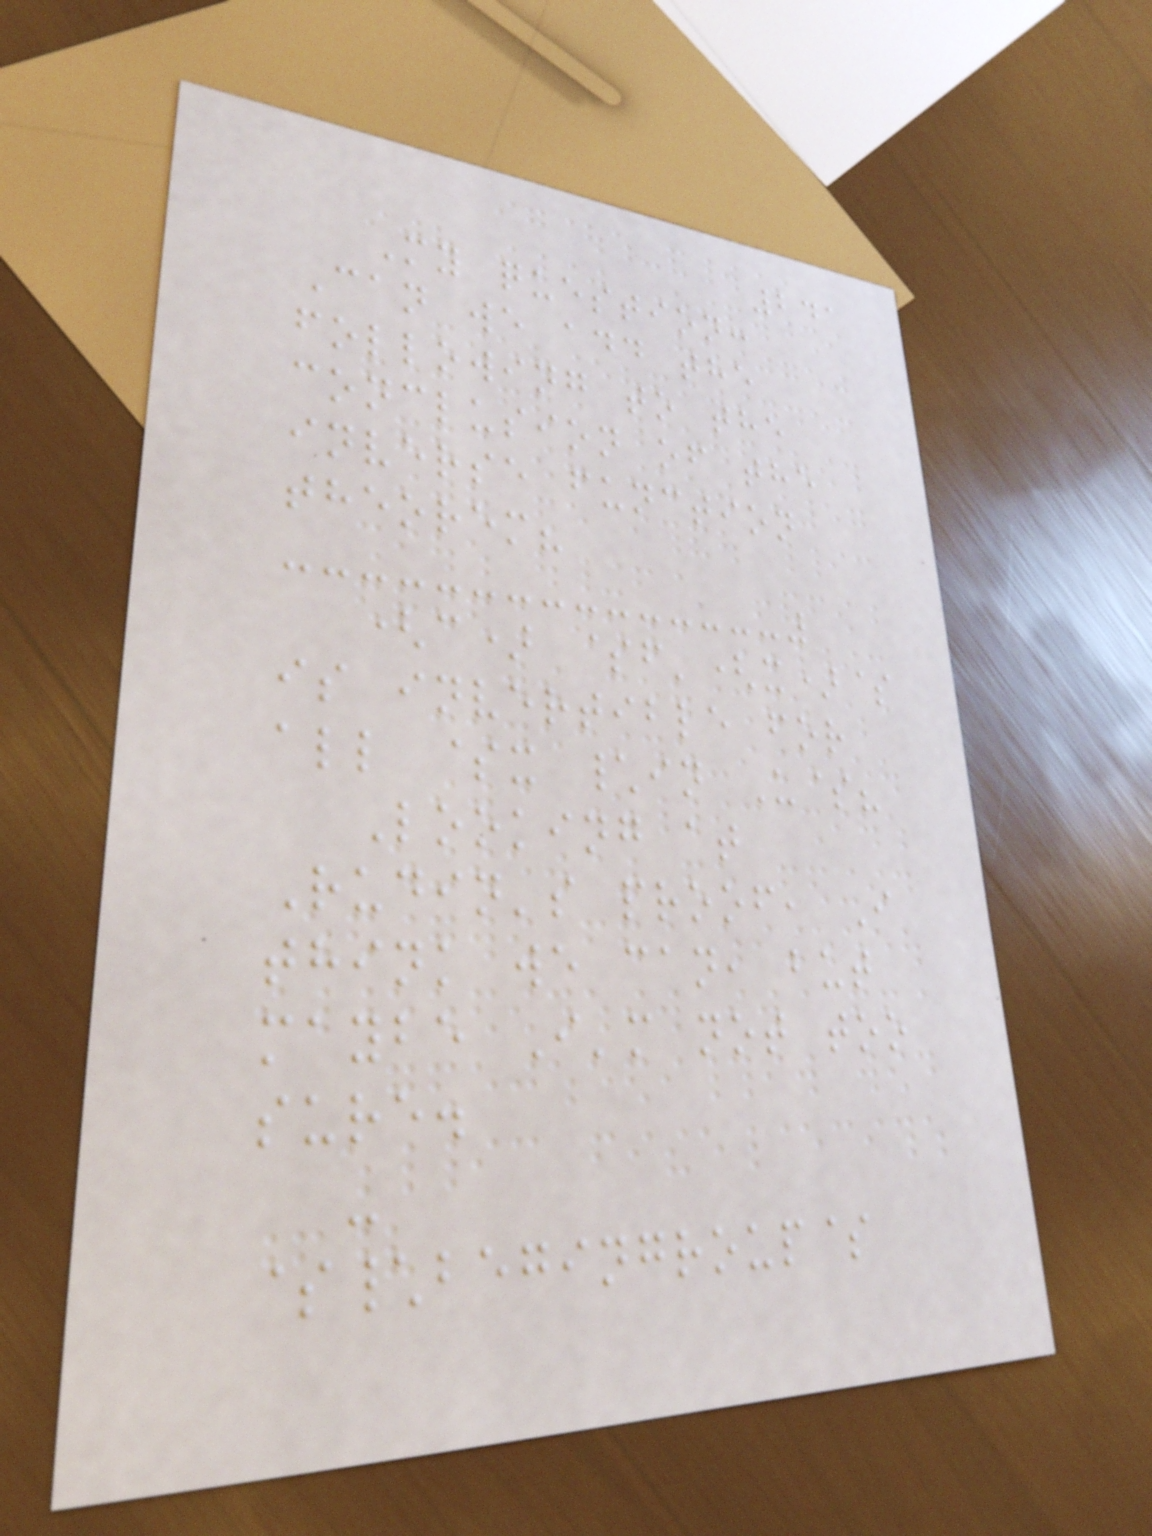241
My question:
Can we add the
following to the
conclusion of the
inverse function
theorem?
(c) $f'(x)$
is invertible for
all $x \in U$?
Looking at
Rudin's proof, I
think we can, but
maybe I'm not too
sure.
-
$\begingroup$
